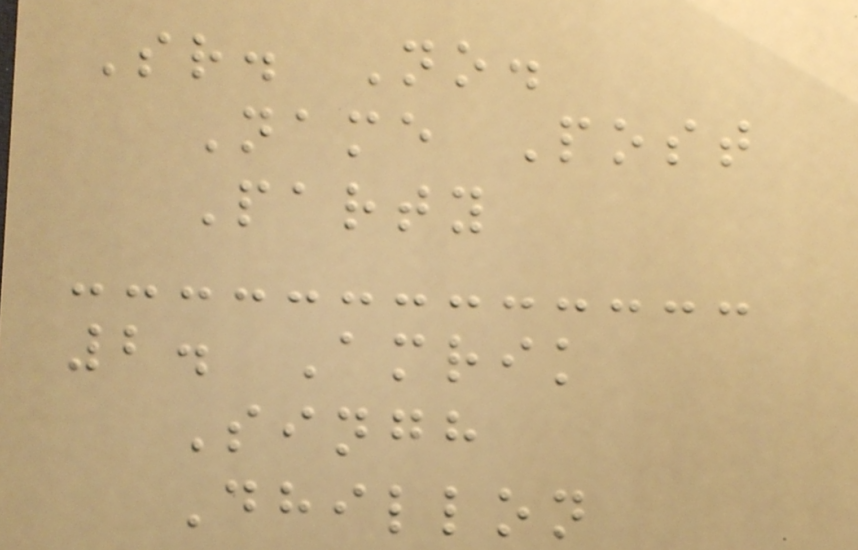Sr. No.
Name Post
Party
2. Amrik
Singh
Dhillon
